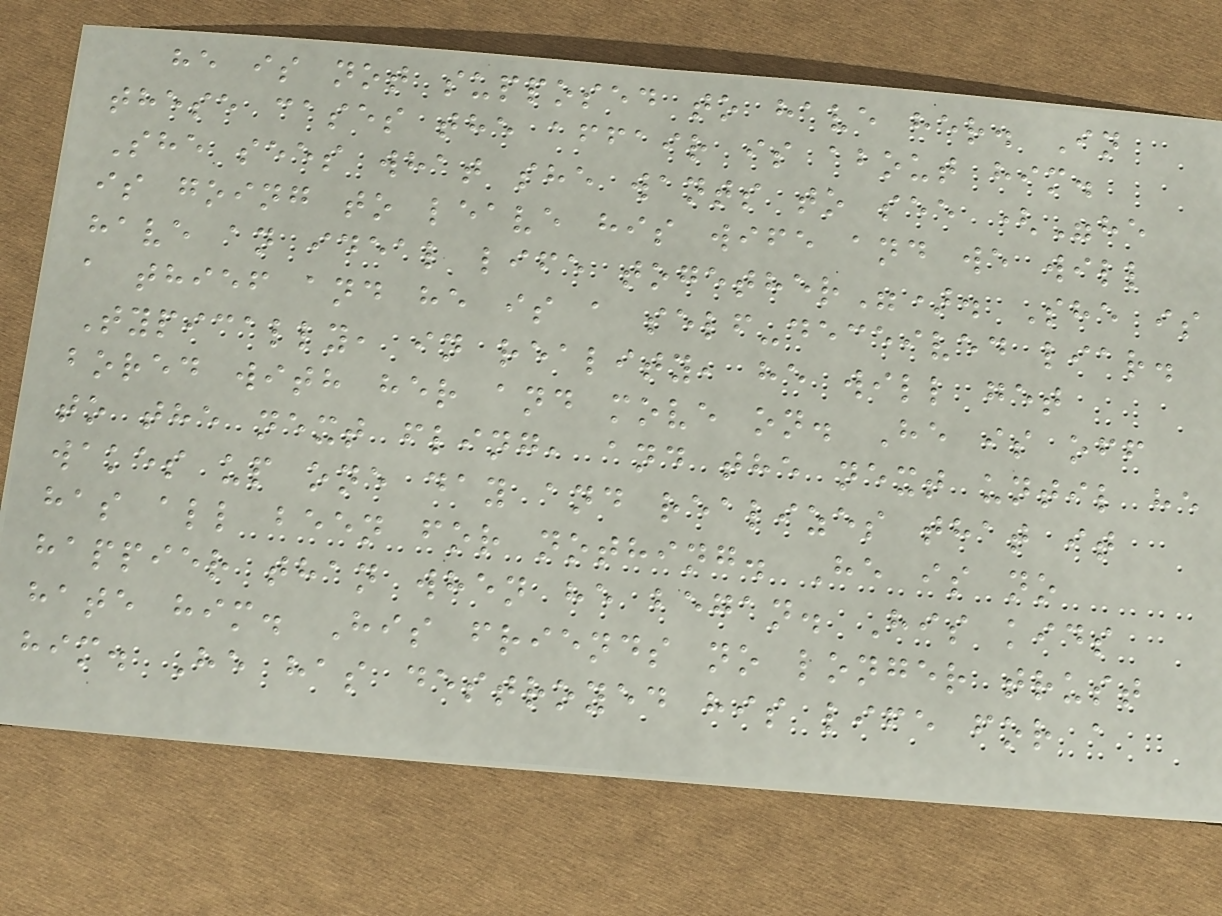he is not supposed to have her. In
these cases the affair is about him.
She sees what she wants to see ("he
is going to leave his wife and we will
have an ideal life together"). She is
a thief and he is a self-deceived liar.
Typically, in reality, he will get
bored with her and move on. He is off
to the next fling, and the next until he
wakes up one day and realizes that it
has all been for nothing. He is no
happier than when he began. His kids
hate him. His friends no longer trust
him. He has destroyed his life for a
